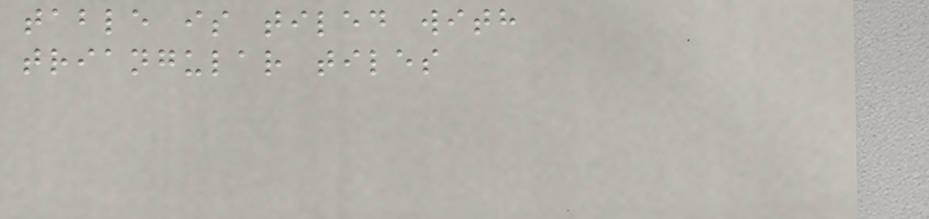table is tiled with
triangular tiles
